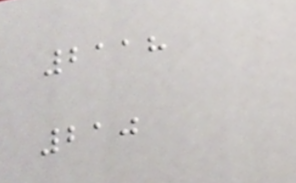2118
210
